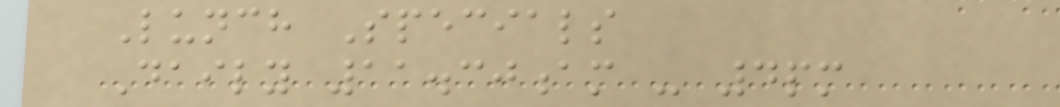Lunch Specials
Daily 11.30am - 4pm
